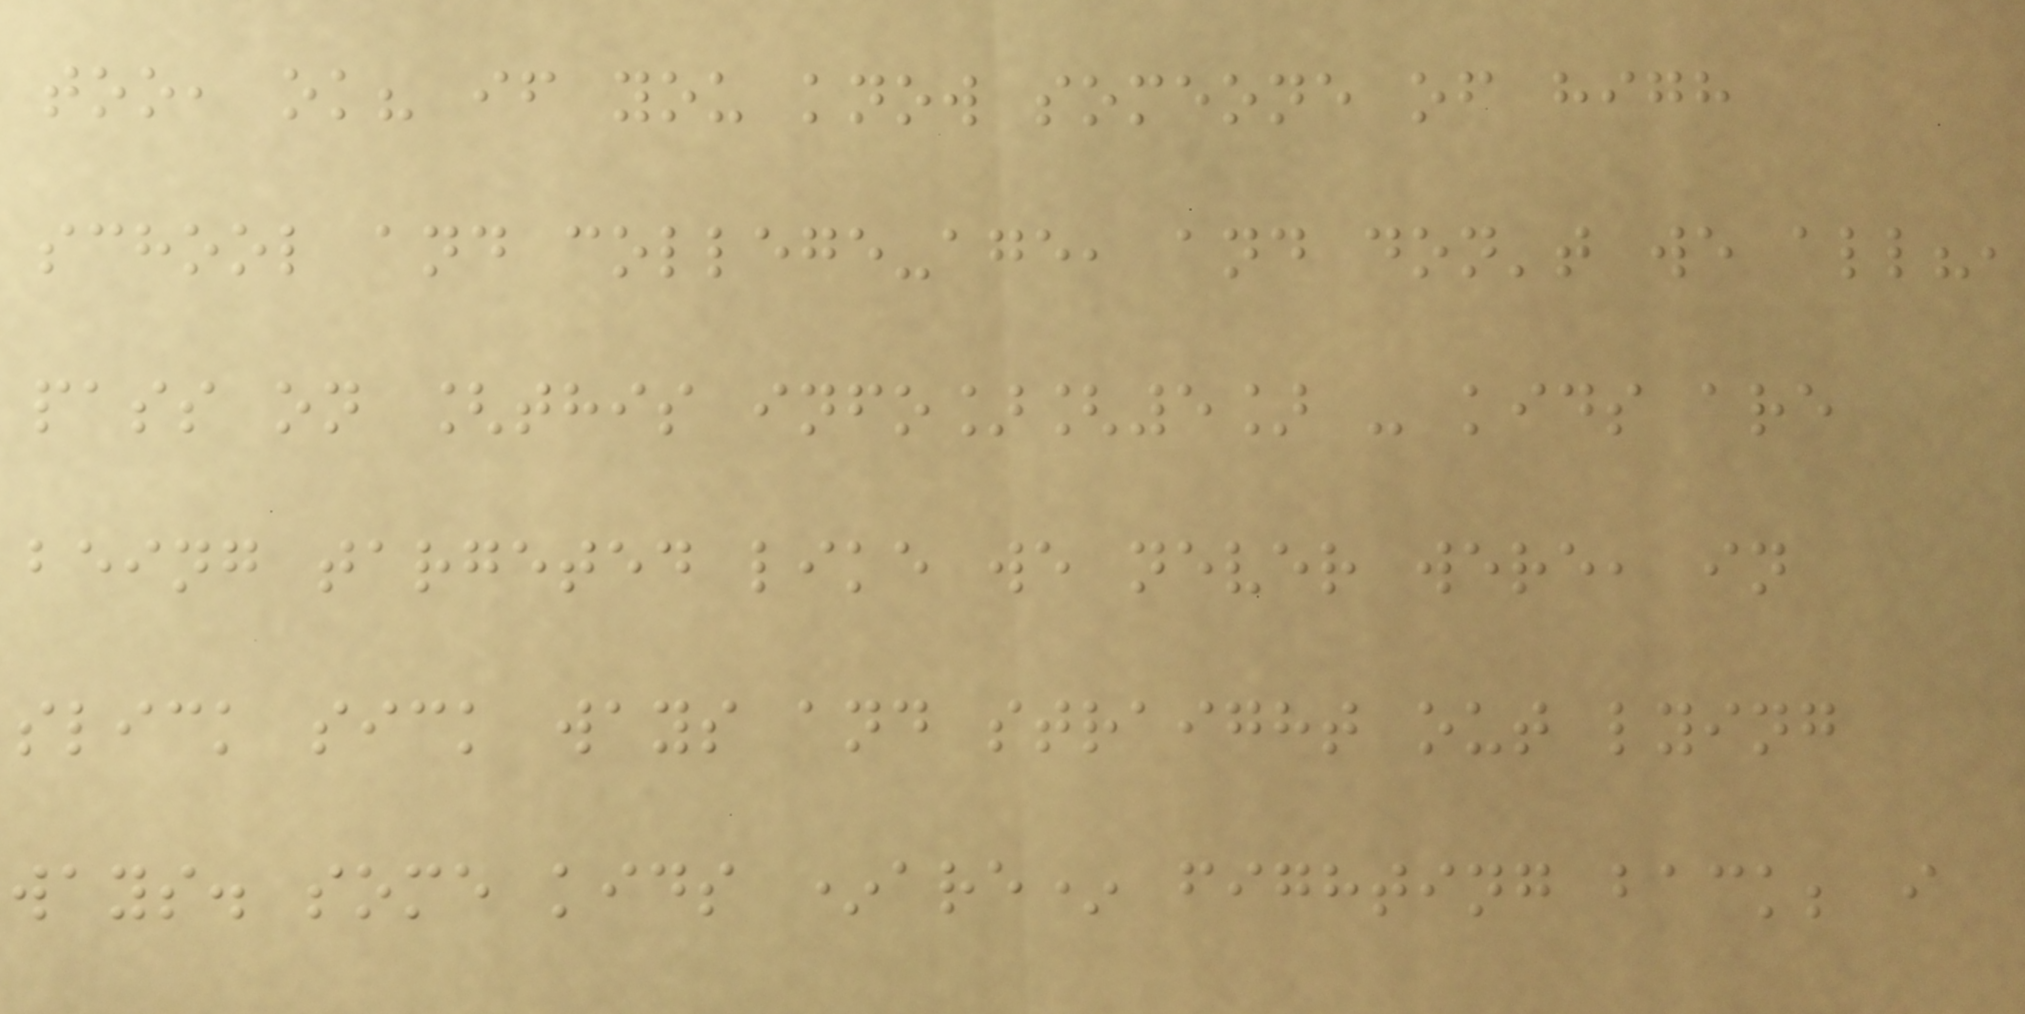too, ok? if you know someone of high
school and college-age, and don't we all?,
pass on [this info][5] - kids are
being targeted like we never were, in
slick sick ways and straight out lying
ways. some kids *are* fighting back; i
